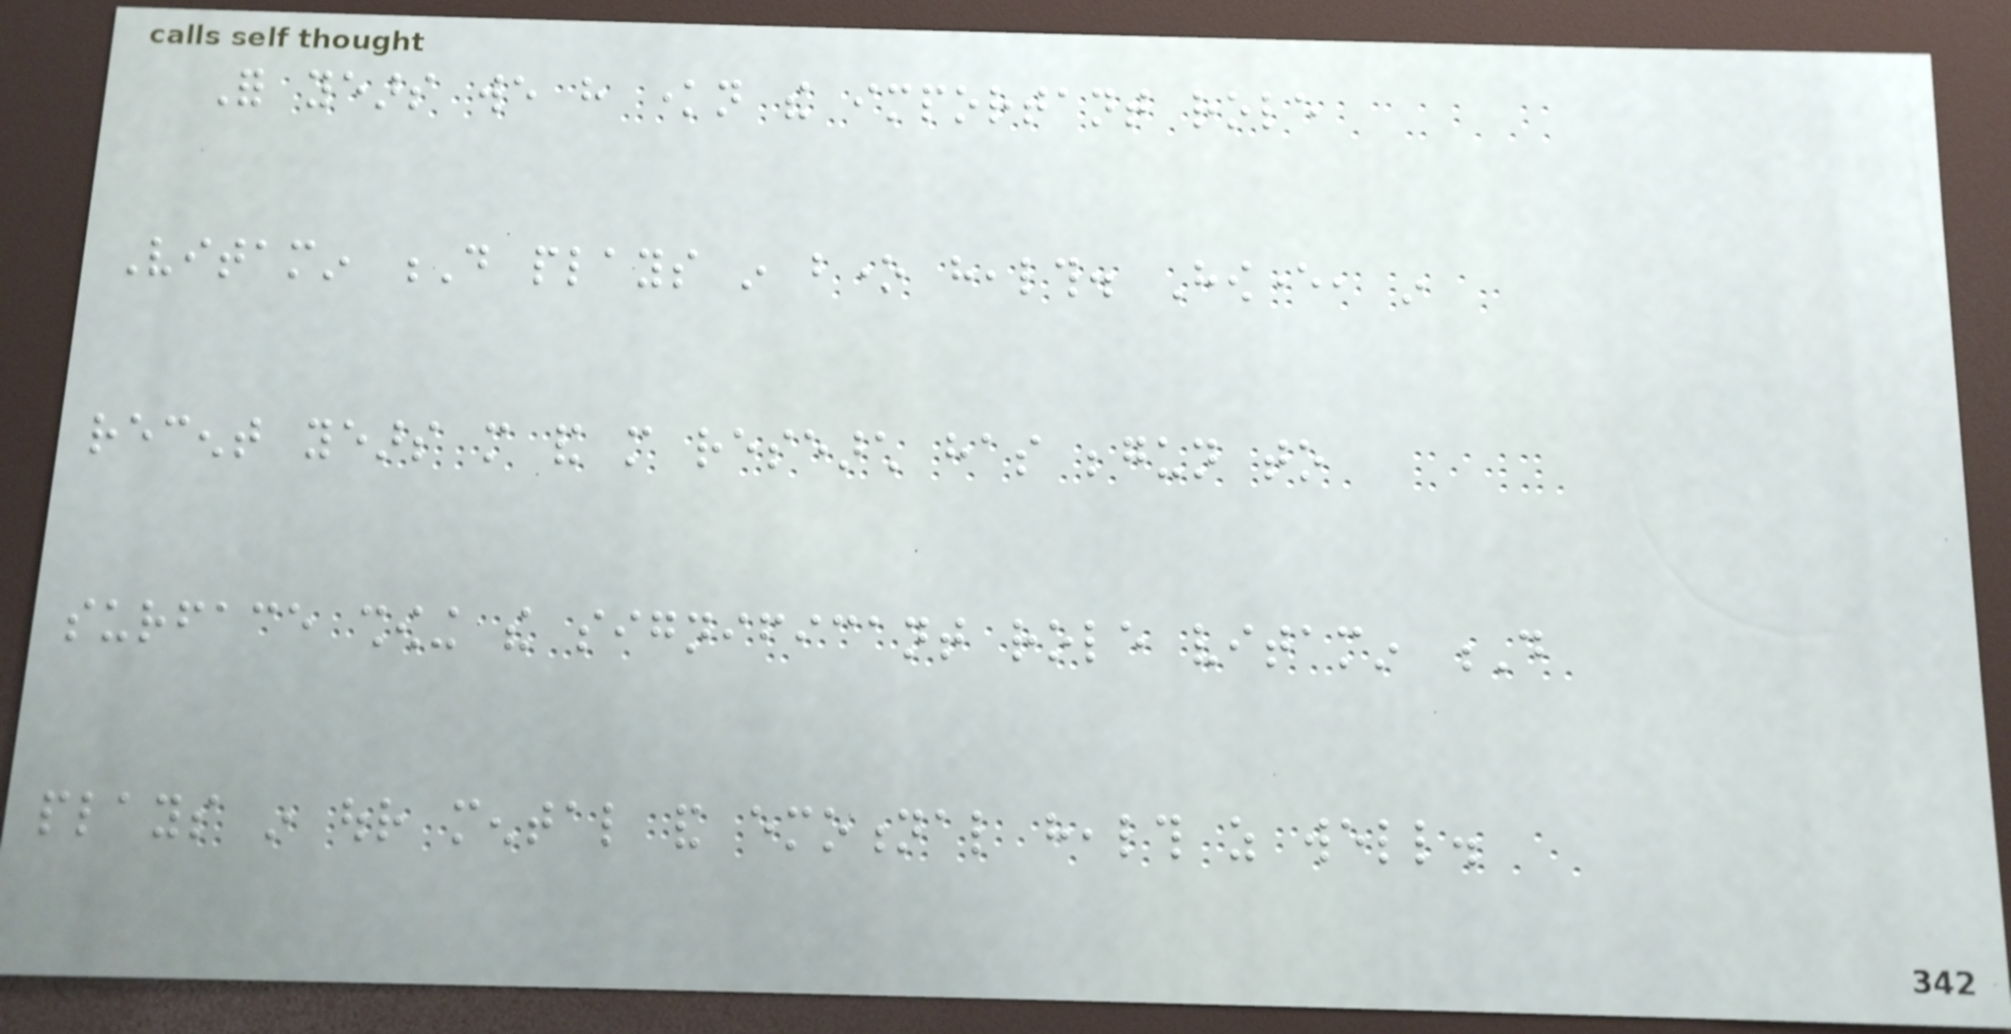For years we have known the important role
Vitamin D plays in bone health. However, in
recent years more and more research has begun to
surface showing the significant role vitamin D
plays in our mental and emotional health as well.
